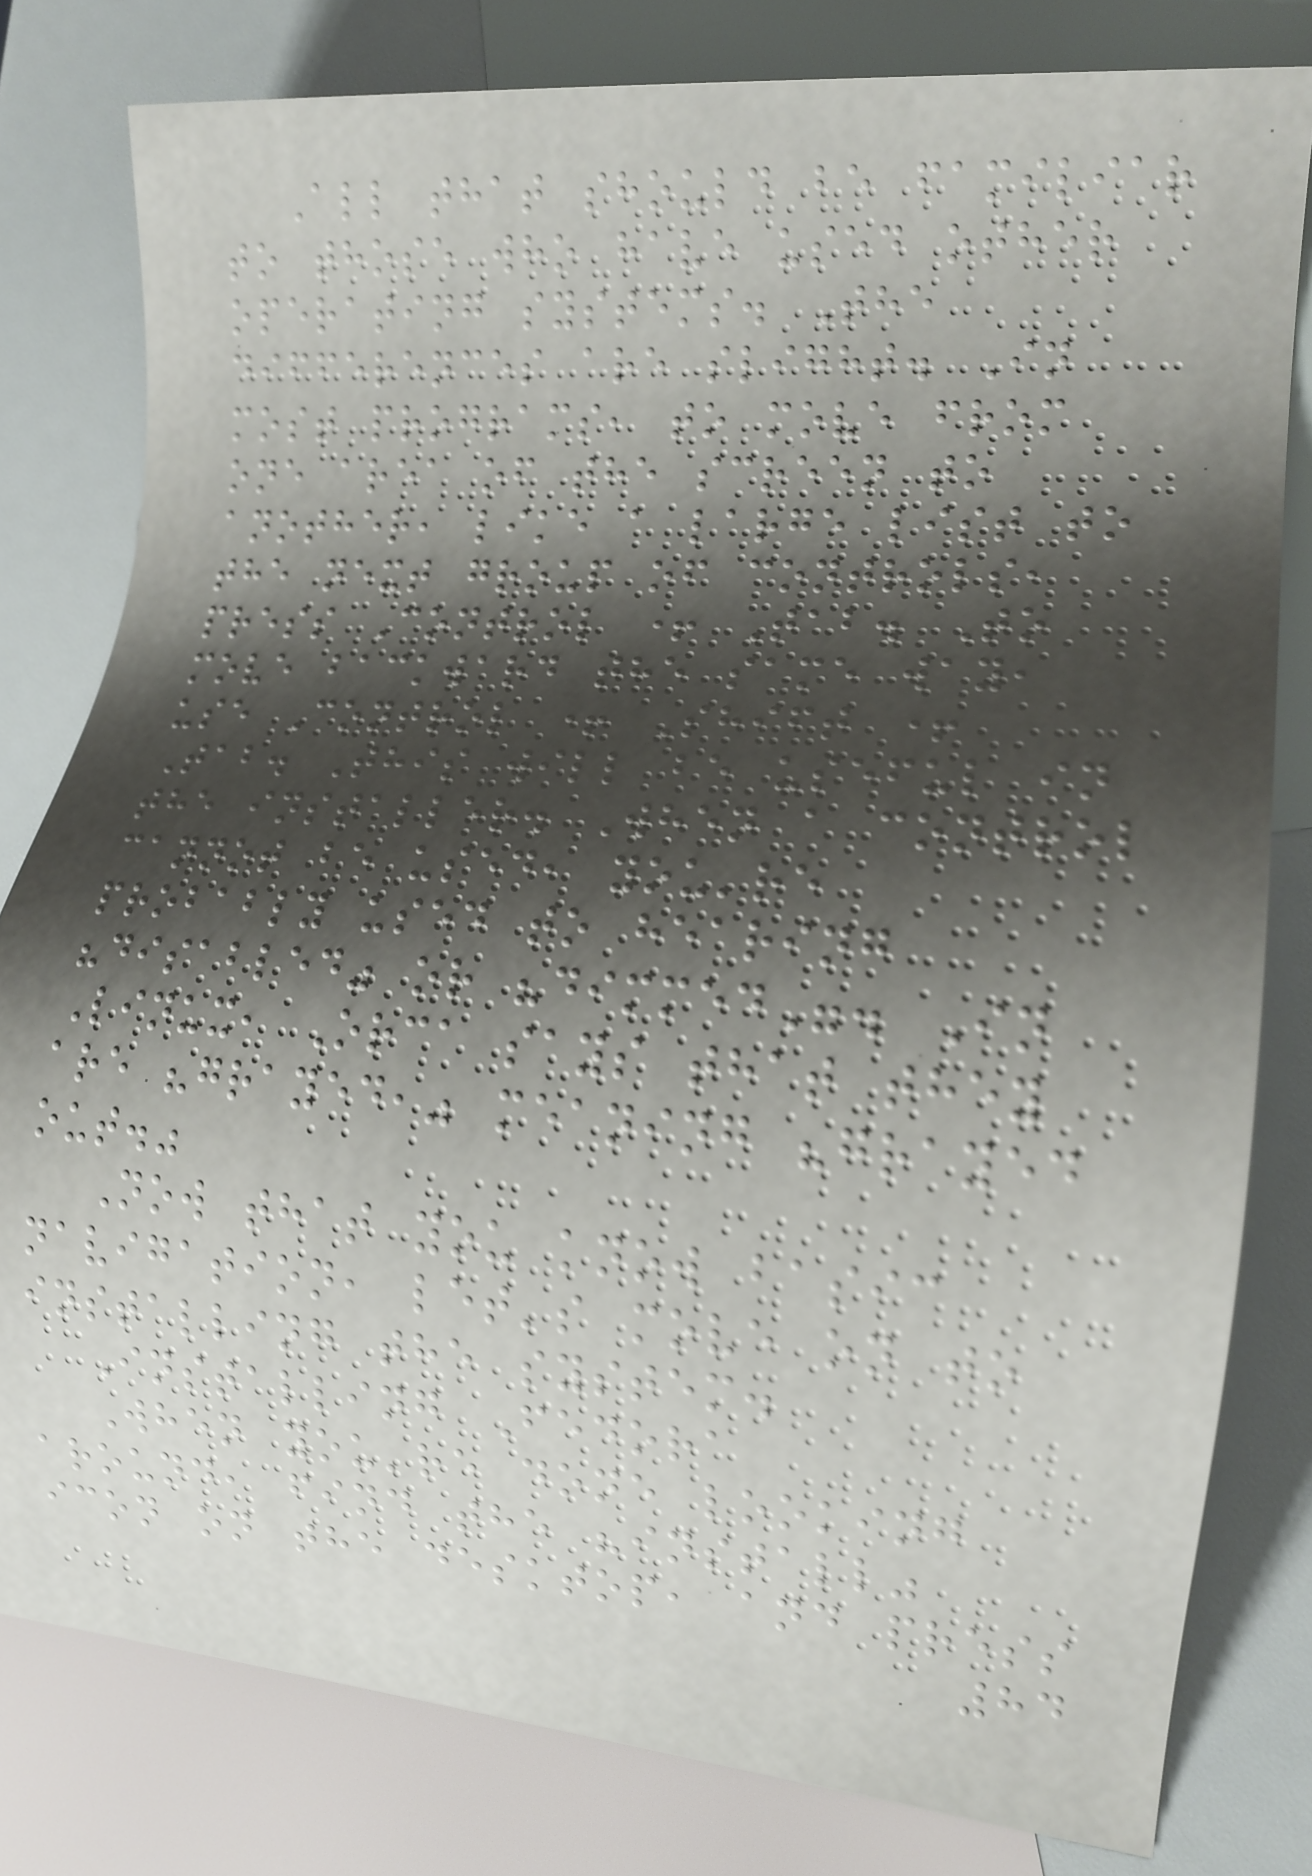All that should be familiar
to those who have used other
operating systems. The
differences are slight. In
most programs, to move from
one area of the screen to
another, like a large list to
the next group of controls,
press Control + Tab. To
move backward the same way,
use Control + Shift +
Tab. This will be useful in
the installer. When a control
cannot be used, you're
probably used to hearing
"disabled" or "dimmed". In
Linux, Orca says that they
are "grayed," meaning "grayed
out."
Now that you know basic
navigation, let's move on to
installing the system.
Installing Fedora
When you're done looking
around, find the "install"
icon on the desktop, and press
84
